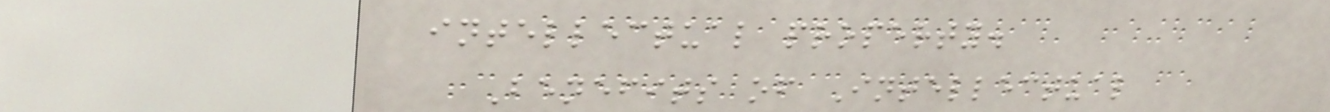intellectual property.
Benefits of Intellectual
